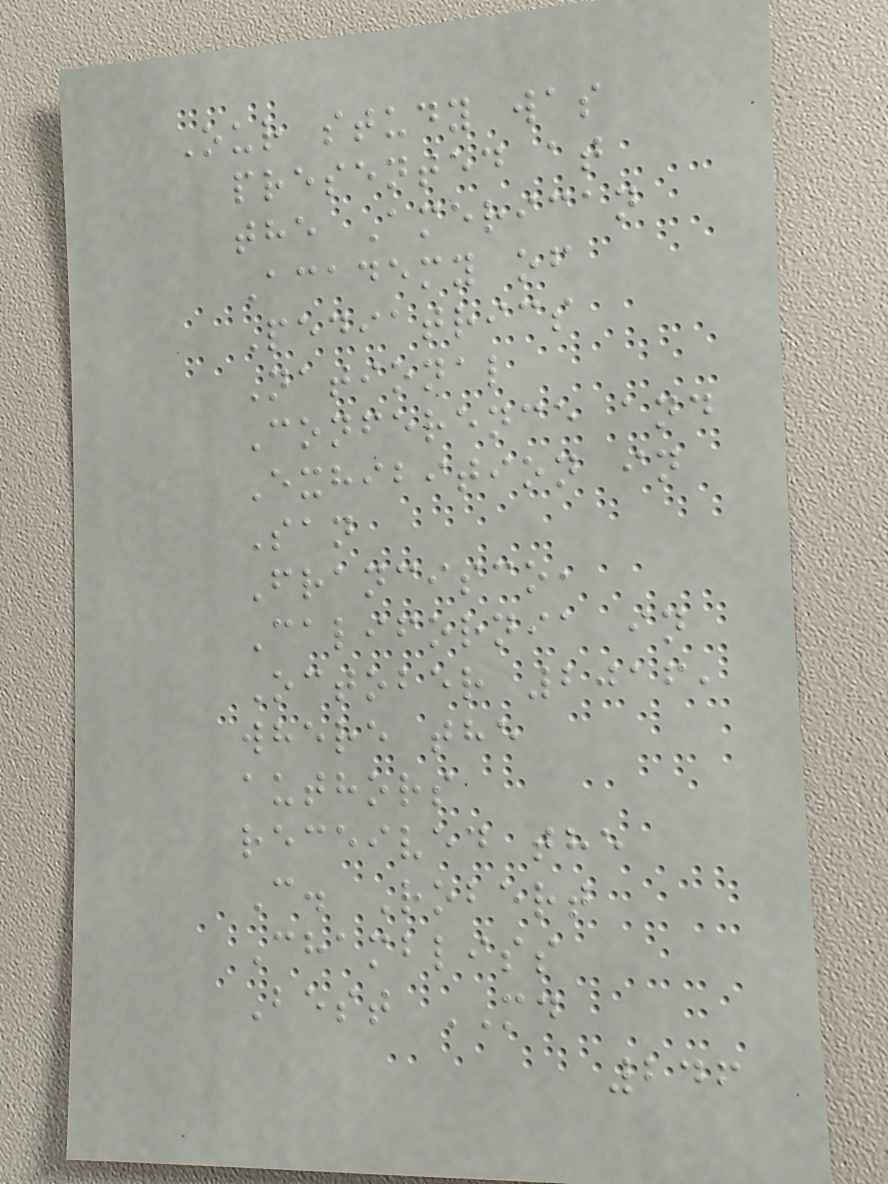Our study was
presented at
the American
Academy of
Pediatrics
National
Conference and
Exhibition in
San
Francisco,
California in
October 2016,
where the
authors
received the
C. Robert
Chambliss
Best MD
246
